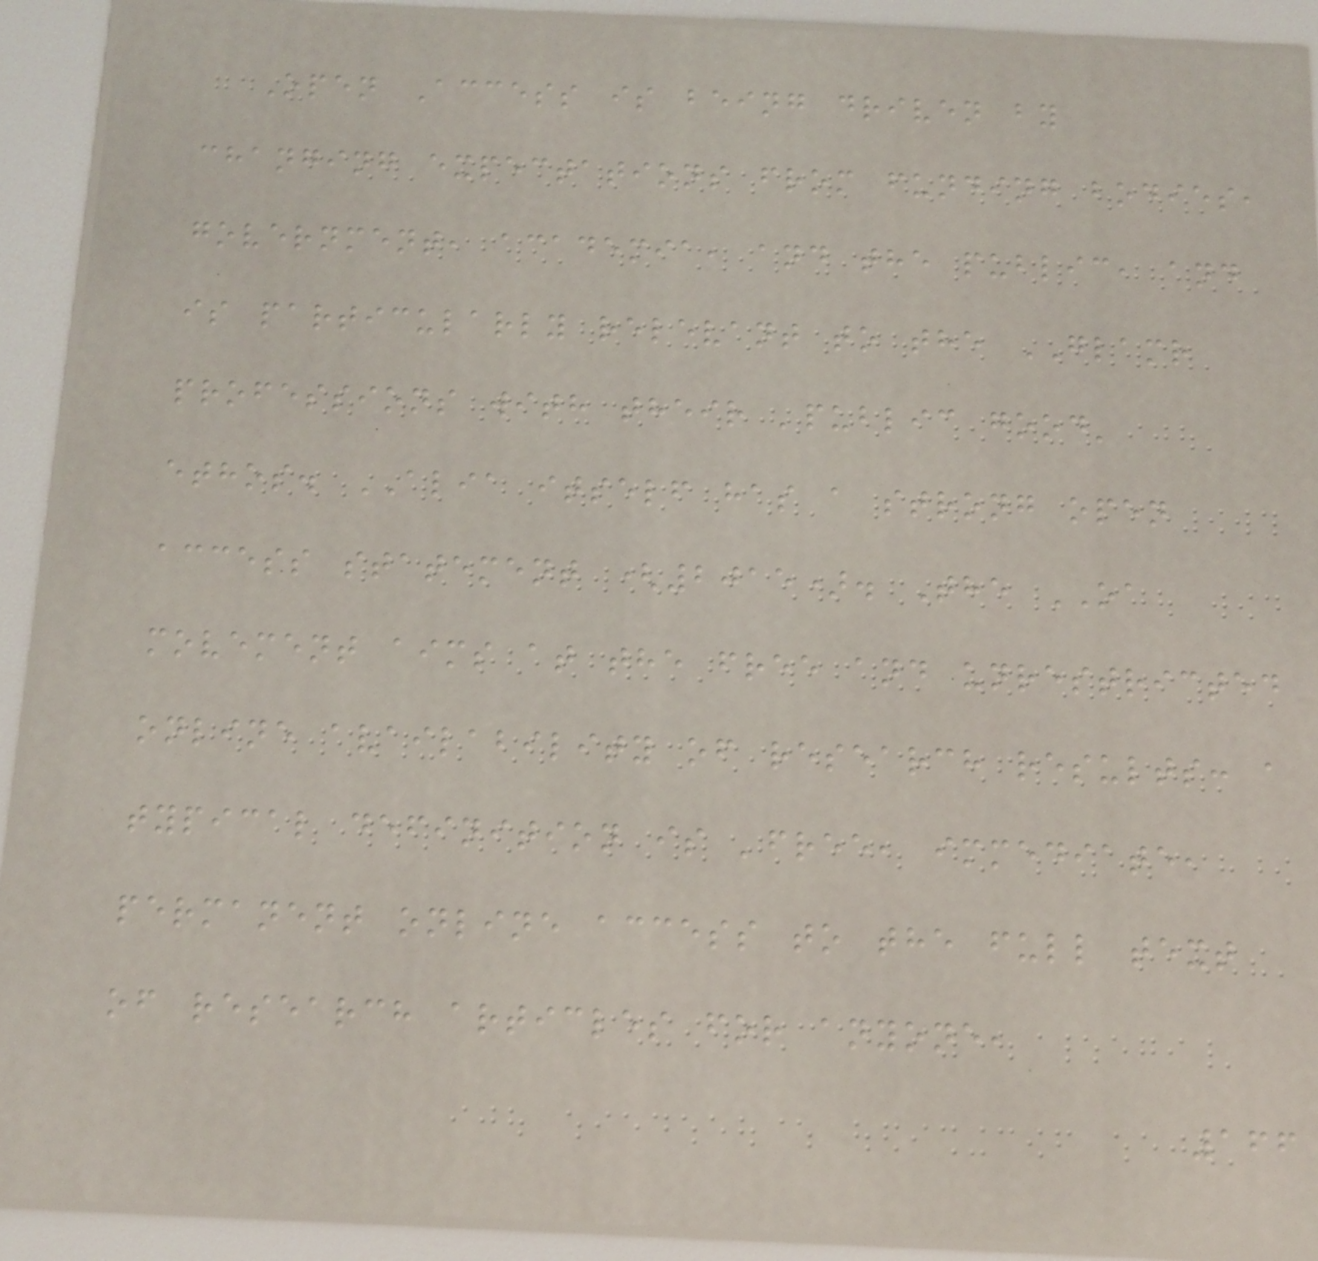Open Access is being driven by
changing expectations from funding bodies,
government, academia, and the public, and
is particularly relevant to the GLAMR
professions with their 'public good'
ethos. ALIA itself has a strong open
access statement (2015). The OA
movement aims at the free and unrestricted
online availability of research results: a
typical definition is 'free, immediate,
permanent online access to the full text
of research articles for anyone,
166
